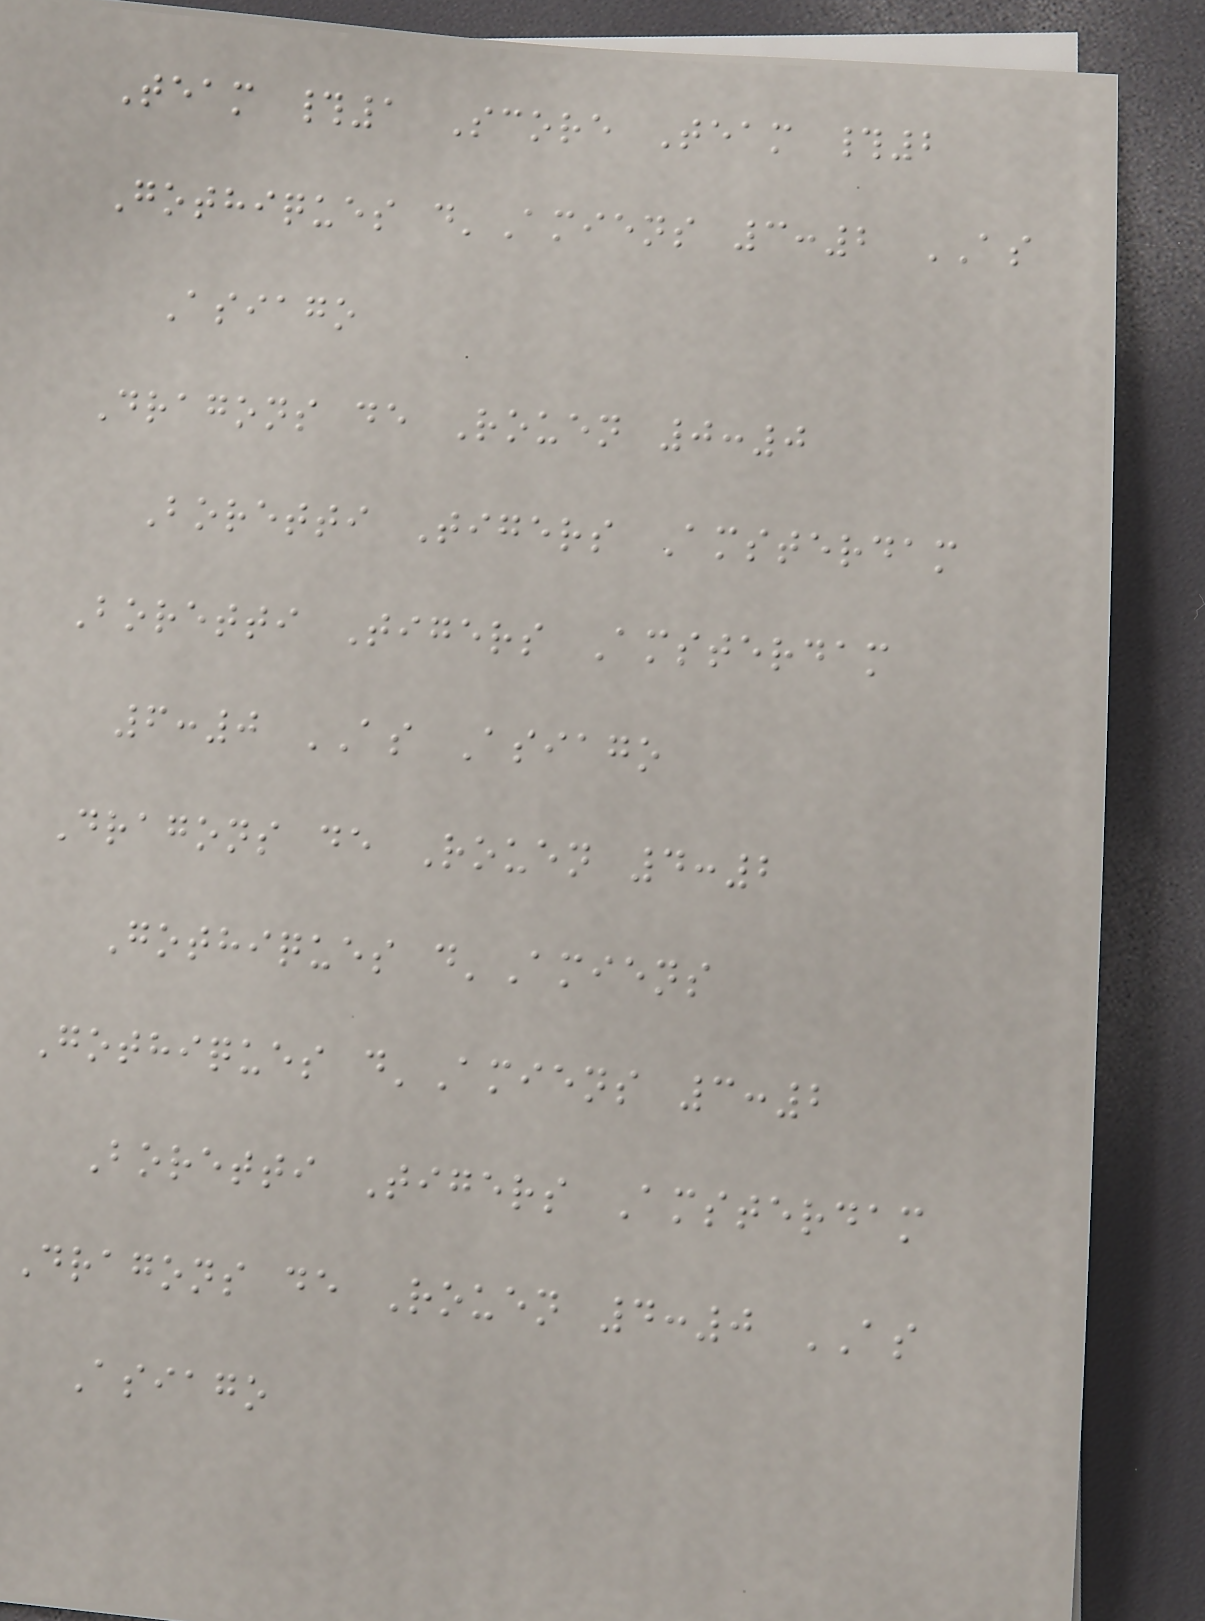Team #1 Score Team #2
Gothiques d'Amiens 3:2 AS
Asiago
Dragons de Rouen 0:0
Boretti Tigers Amsterdam
Boretti Tigers Amsterdam
6:0 AS Asiago
Dragons de Rouen 4:2
Gothiques d'Amiens
Gothiques d'Amiens 3:2
Boretti Tigers Amsterdam
Dragons de Rouen 4:0 AS
Asiago
